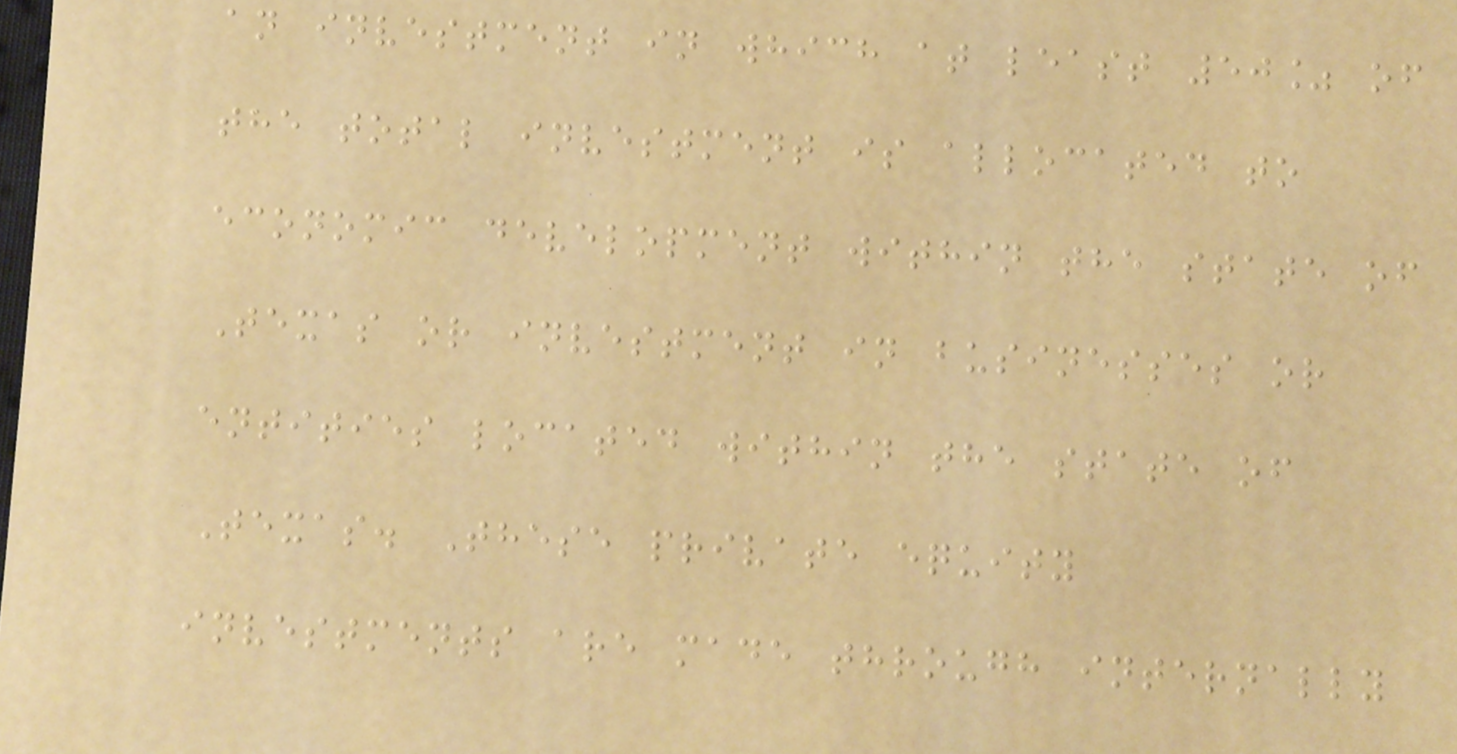an investment in which at least 50% of
the total investment is allocated to
economic development within the state of
Texas or investment in businesses or
entities located within the state of
Texas. These private equity
investments are made through internally
